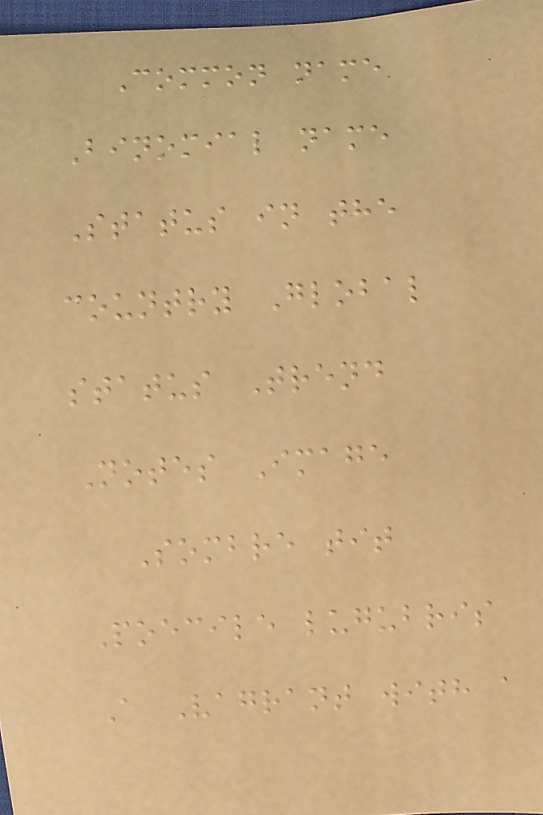Common name
Binomial name
Status in the
country Global
status Trend
Notes Image
Sombre tit
Poecile lugubris
A Vagrant with a
